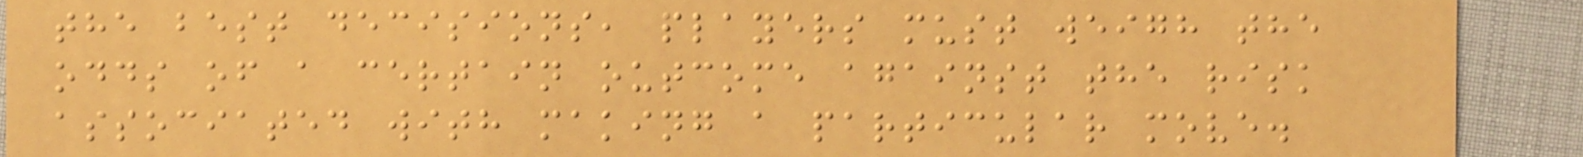the best decisions, players must weigh the
odds of a certain outcome against the risk
associated with making a particular move.
